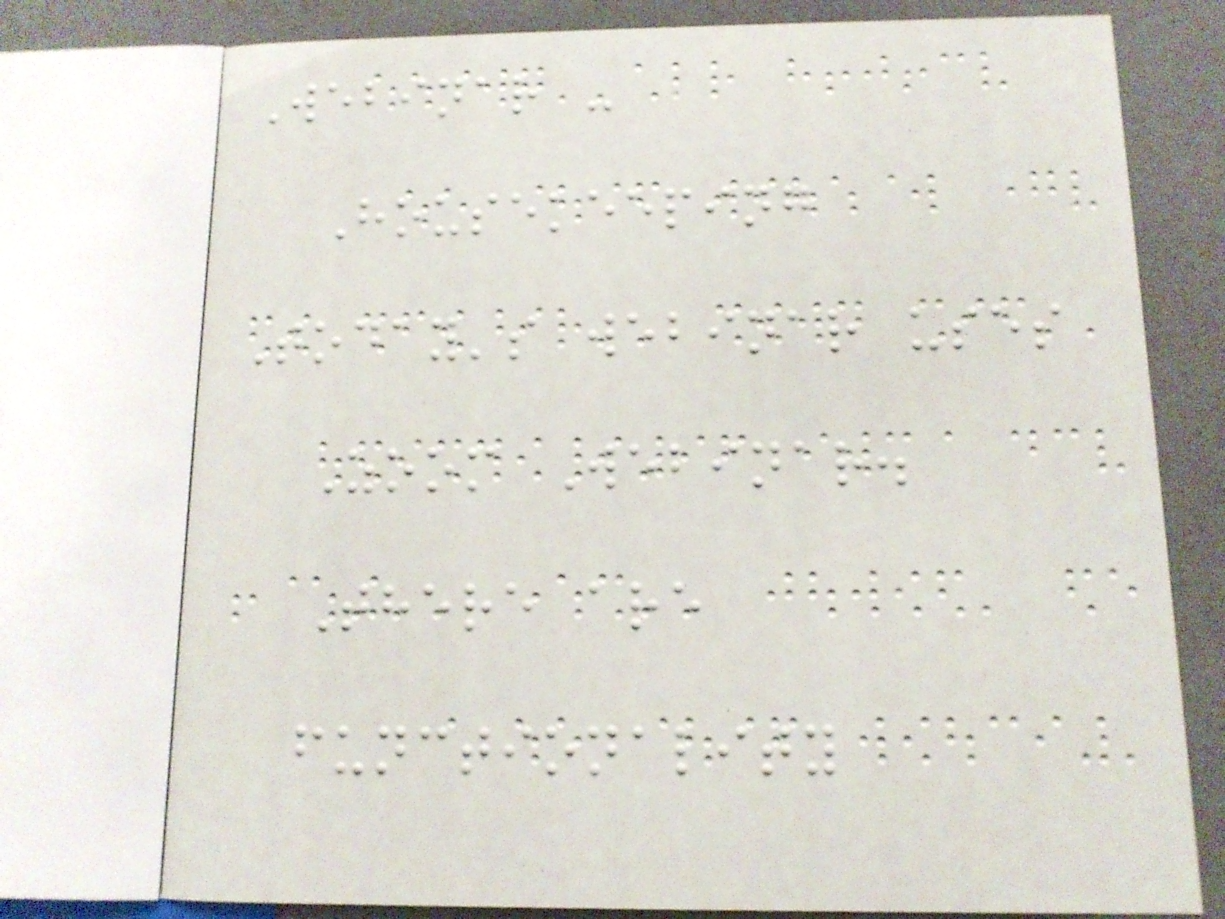Webinar -
Housekeeping
Today's webinar uses
Zoom Webinar.
There are
functionality
